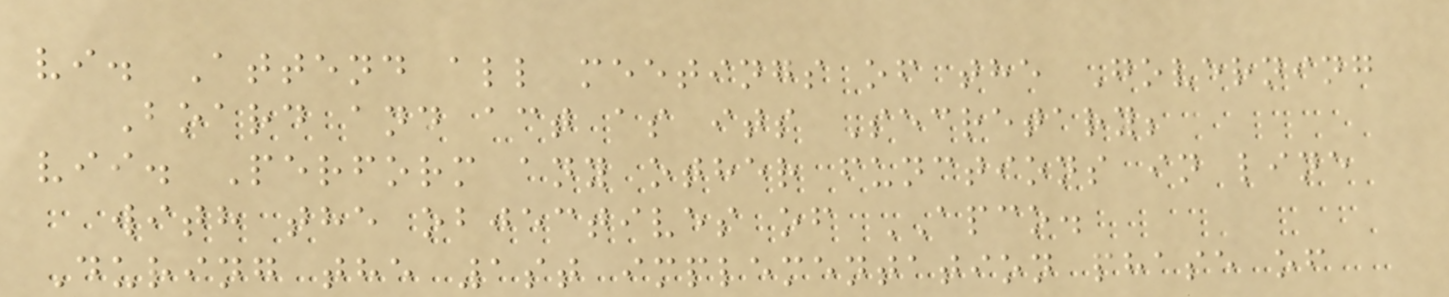vi. Attend all meetings of the Governing
Board and act as its Secretary;
vii. Perform any other functions in line
with the objectives of APCO.
During the 1st implementation phase of
